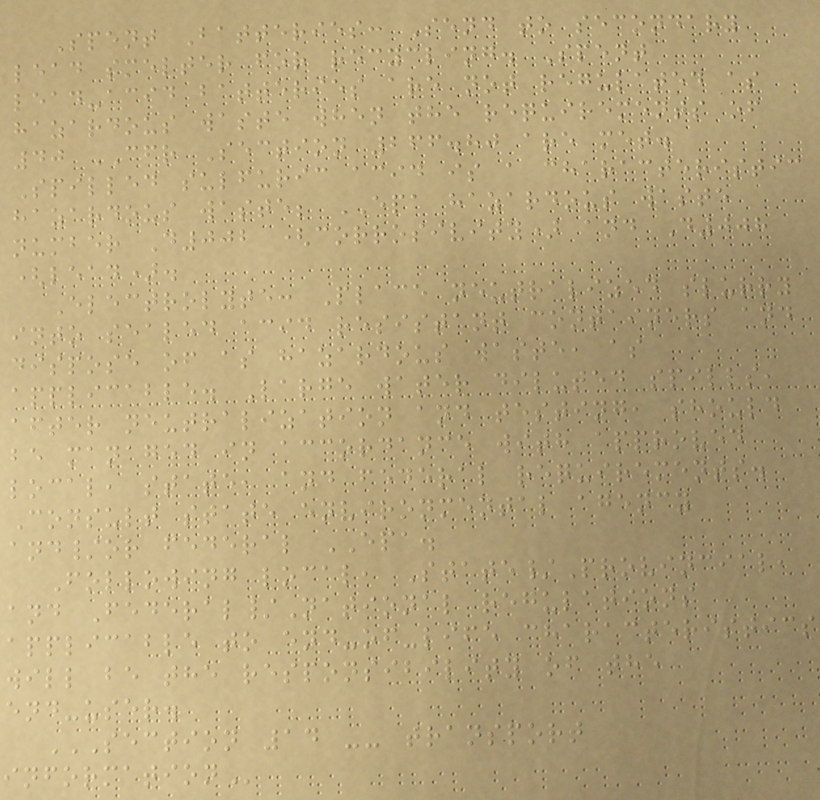Spent Batteries: Send to secondary
lead smelter for recycling. Spent
lead-acid batteries are not regulated as
hazardous waste when the requirements of
40 CFR Section 266.80 are met.
Spilled sulfuric acid is a characteristic
hazardous waste; EPA hazardous waste
number D002 (corrosivity) and D008
(lead).
Electrolyte: Place neutralized slurry
into sealed acid resistant containers and
dispose of as hazardous waste, as
applicable. Large water diluted spills,
after neutralization and testing, should
be managed in accordance with approved
local, state, and federal requirements.
Consult state environmental agency
and/or federal EPA.
Following local, State/Provincial,
and Federal/National regulations
applicable to end-of-life characteristics
will be the responsibility of the
end-user.
SECTION 14 -- TRANSPORT
INFORMATION
